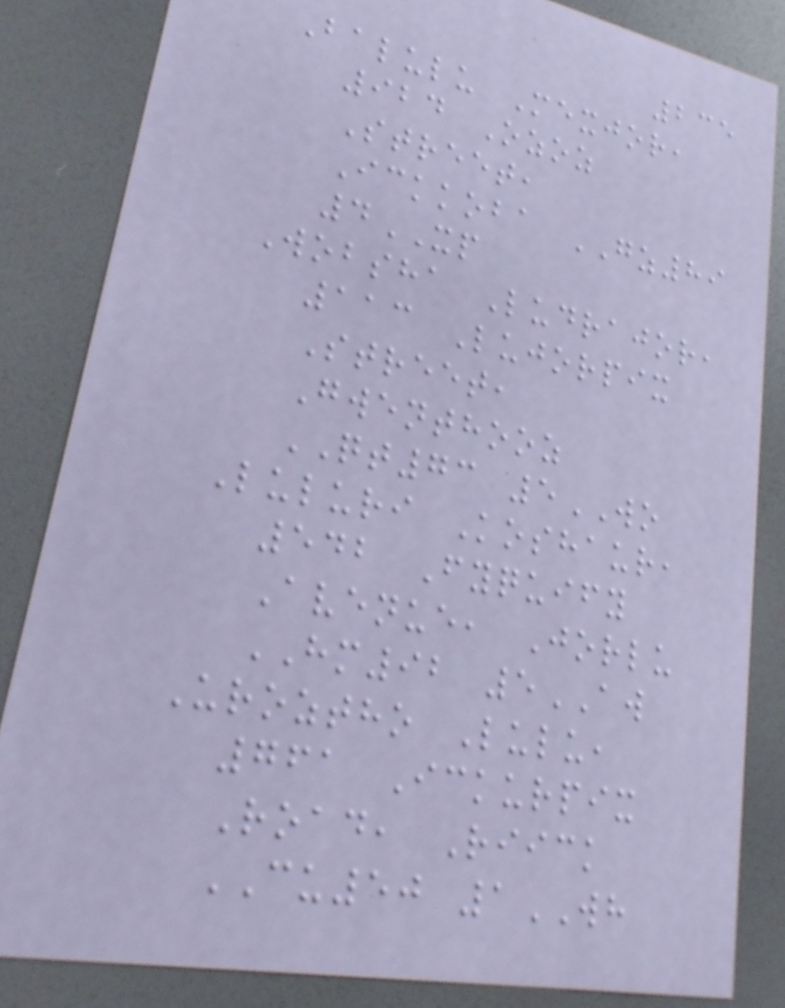235
Balulu Mexjor,
924 Ozoz
Street,
Ickkoba GZ89
4XP
Wobsha Ludrajor,
113 Lujorpix
Street,
Gwenthooz
QT73 5WO
Luluri Koshaur,
542 Fyquify
Avenue, Jorlu
HM92 5AW
Uroztho Lulu,
761 Ickurpix
Road, Riick
CU50 1WH
